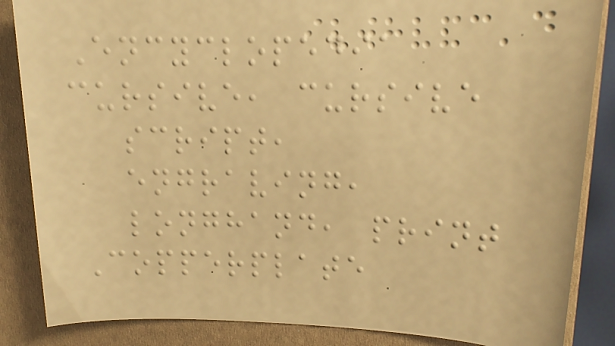Encyclopedia
cursive, cursive
script,
engraving,
longhand, print
Copperplate
